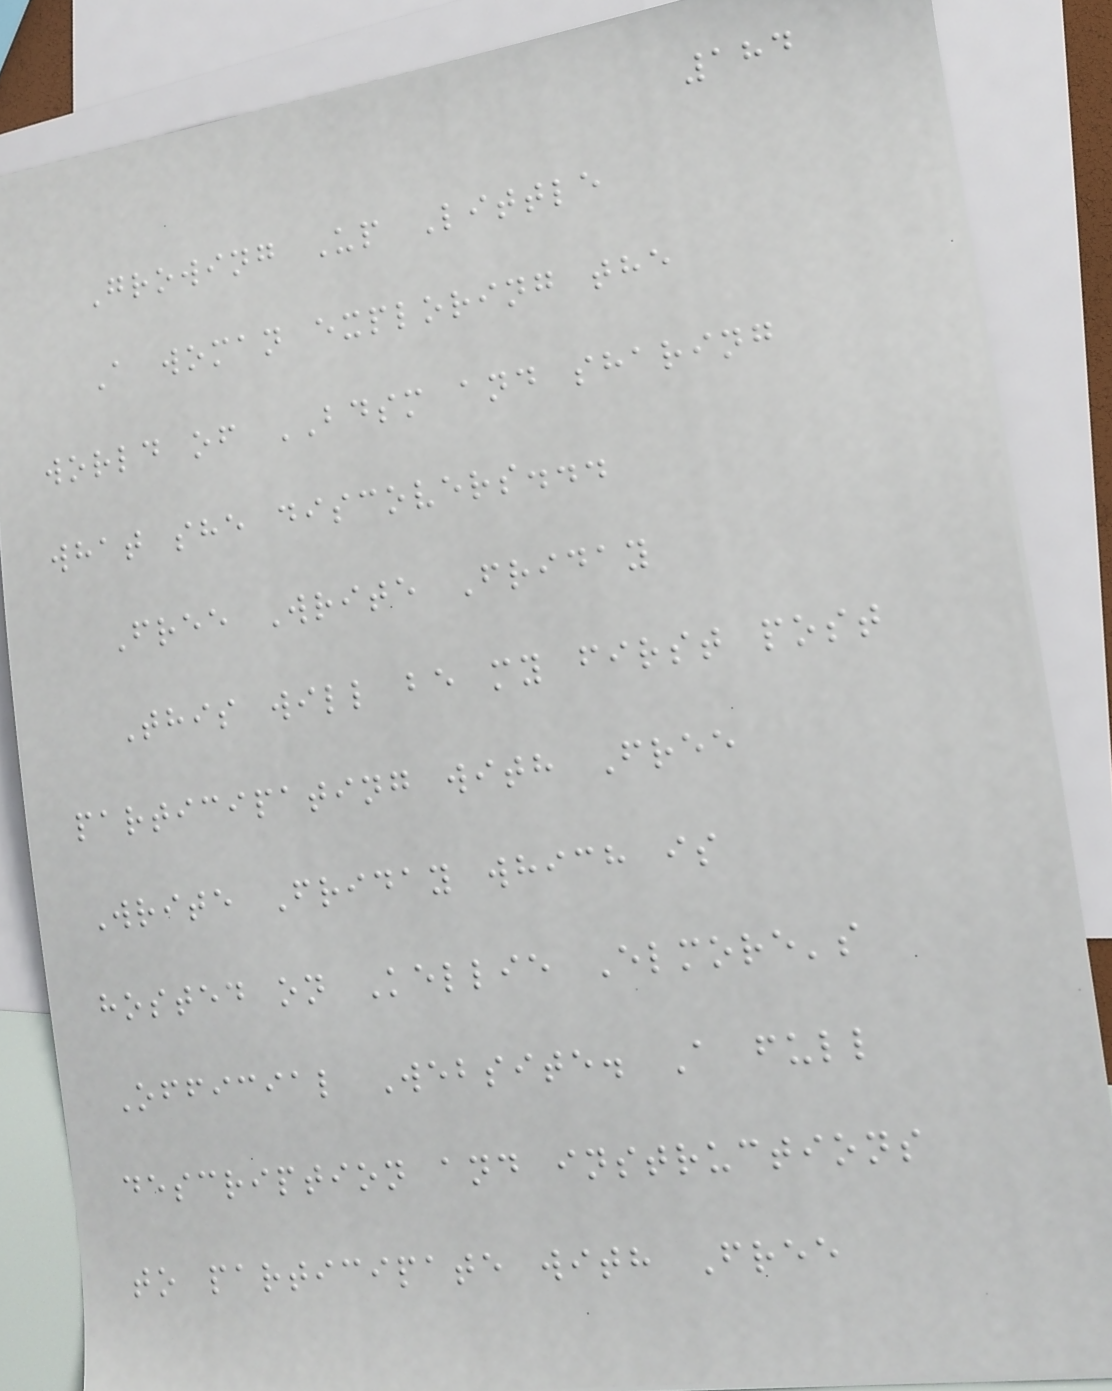184
Growing Up Little
A woman exploring the
world of BDSM and sharing
what she discovers...
Free Write Friday
This will be my first post
participating with Free
Write Friday which is
hosted on Kellie Elmore's
Official Website. A full
description and instructions
to participate with Free
